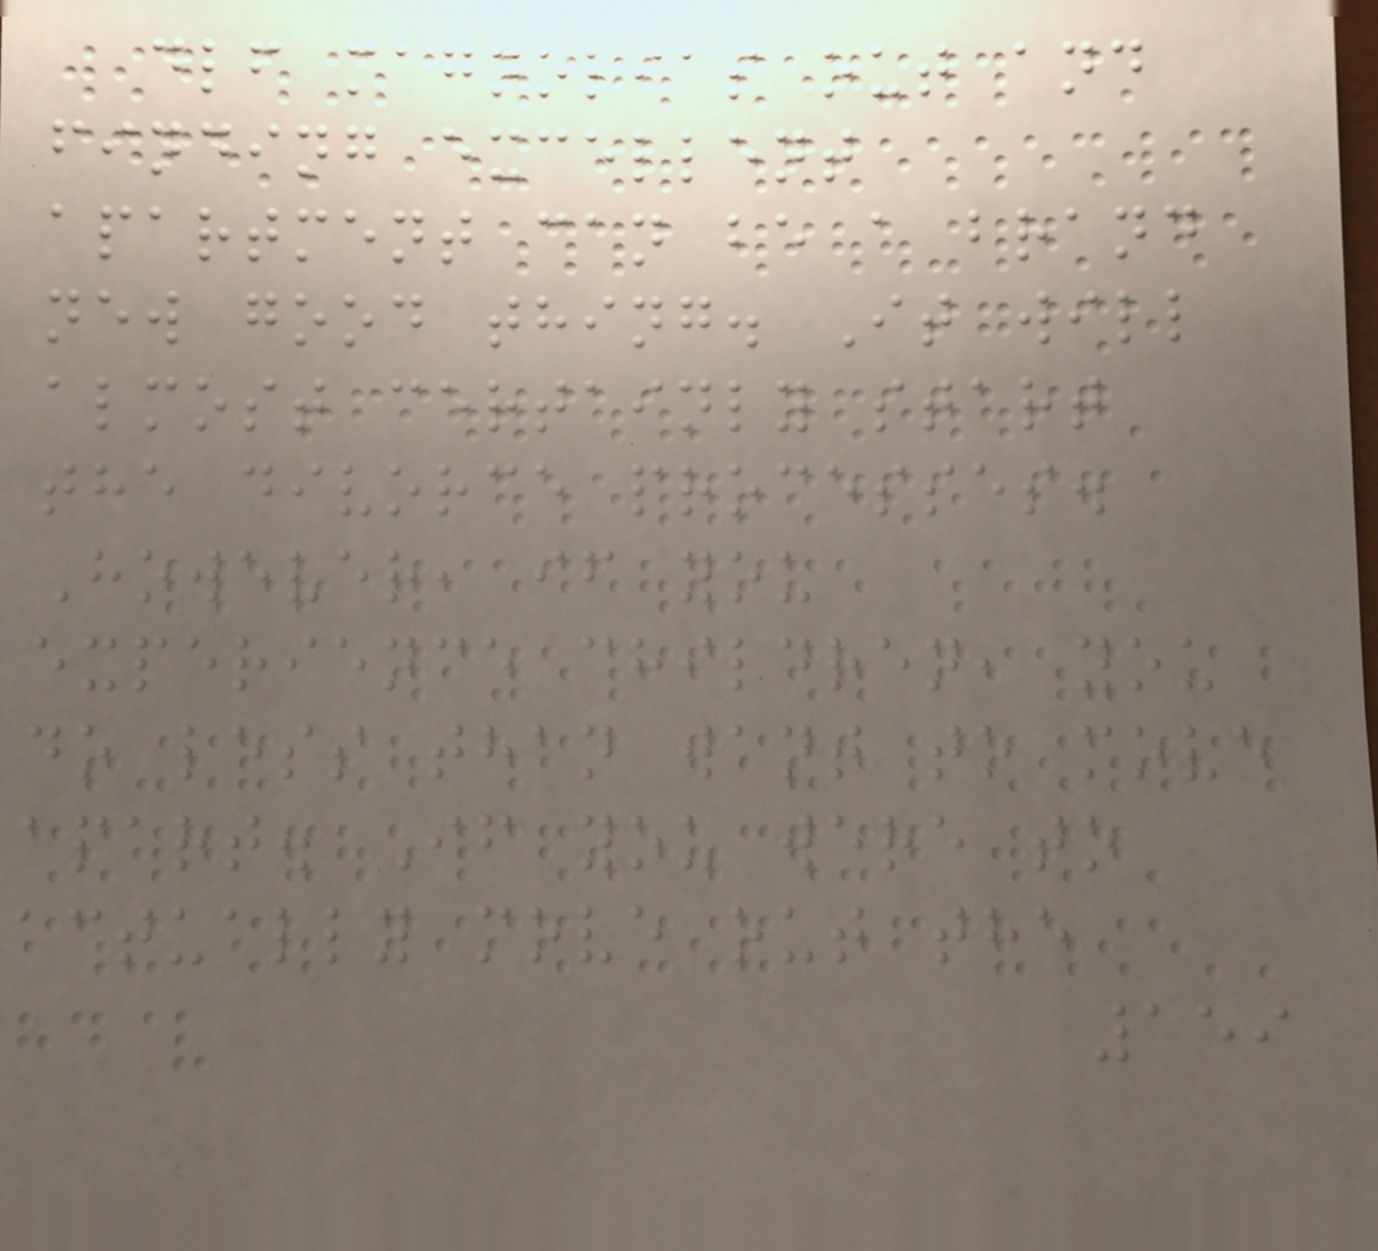dlf magnolias out and
finding excellent
apartment can be a brand
new good thing. It will
almost certainly start
the divorce processes.
However, if you
experience children, you
do less than want to move
apart. If you were to
actually move out the
159
